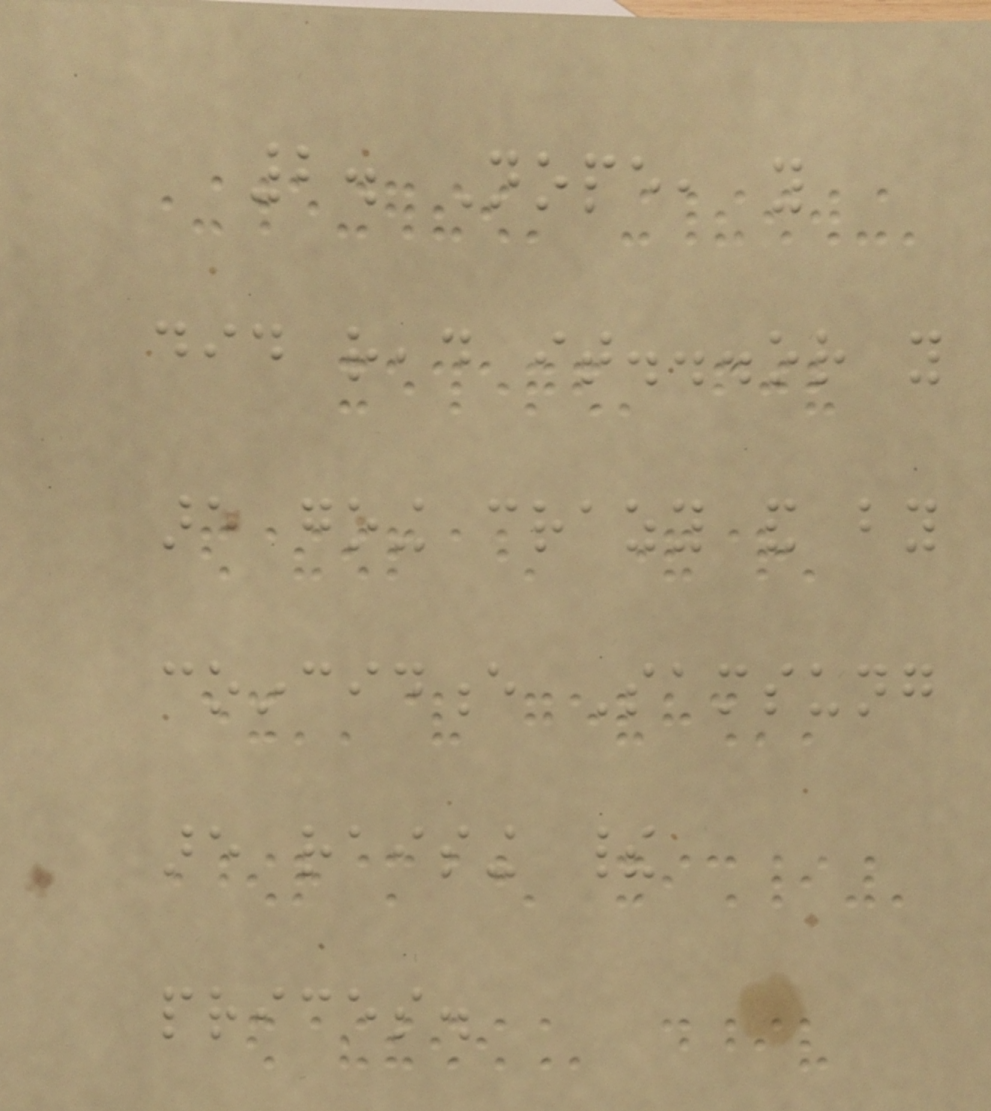2. Nope, you
did read it...or you
are going crazy and by
coincidence Samsung
are raising their
prices.
